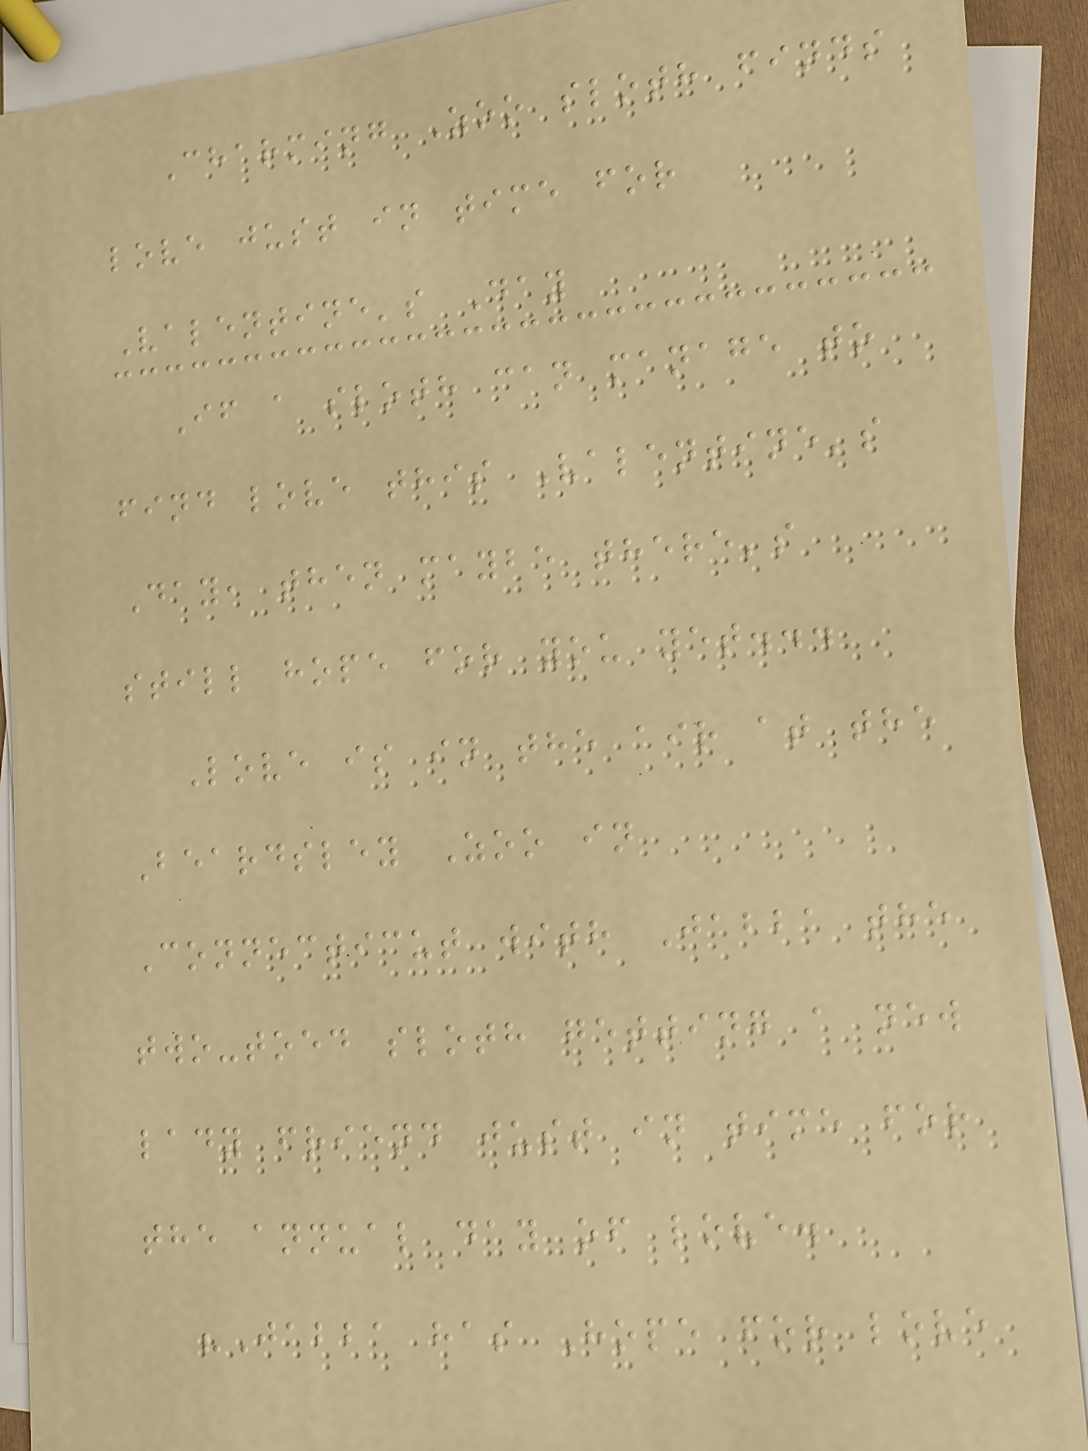Charming Zoo sloth finds
love just in time for
Valentine's Day
If a sloth can manage to
find love this Valentine's
Day, then maybe there's
still hope for you yet...
Love is in the air at the
Beardsley Zoo in
Connecticut with Jabba the
two-toed sloth getting a new
lady friend just in time for
the annual day of love.
"Jabba has Hope for love
